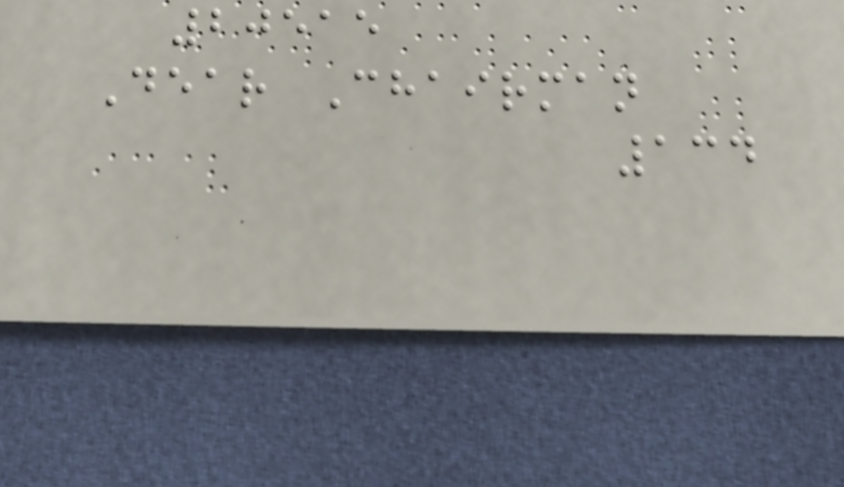20515
Dear Chairman
134
